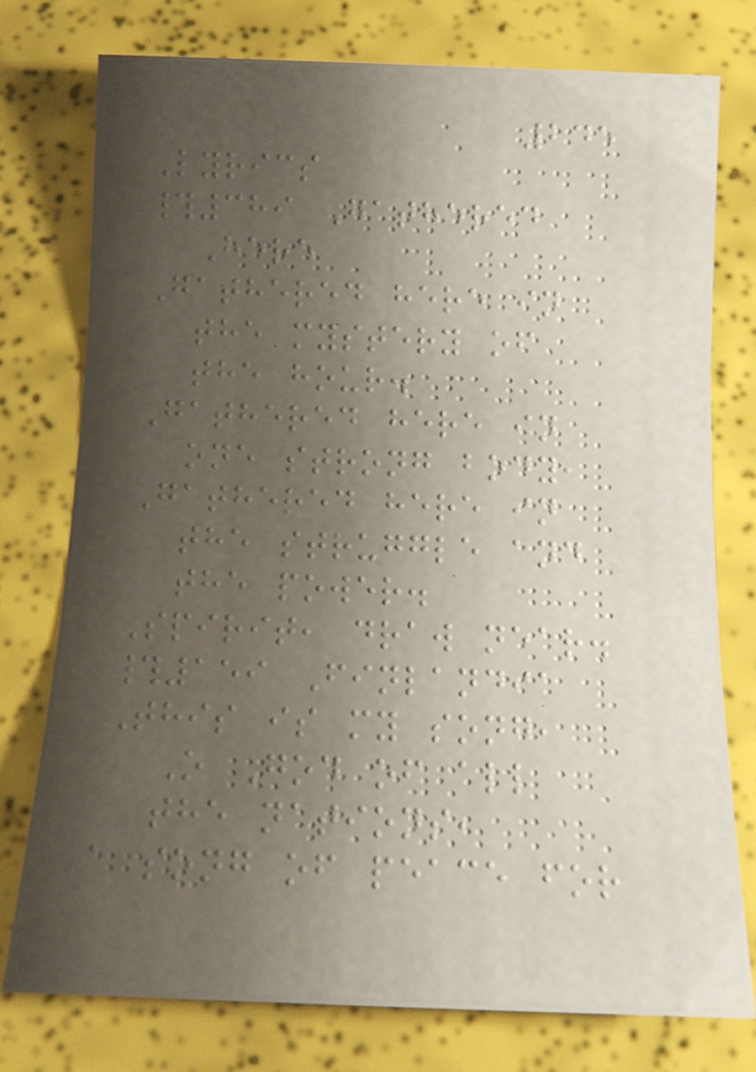245
Lyrics
#389 Gathered
Here
Gathered here in
the mystery of
the hour.
Gathered here in
one strong body,
Gathered here in
the struggle and
the power.
Spirit, draw near.
#159 Finlandia
This is my song,
O God of all
the nations,
a song of peace for
